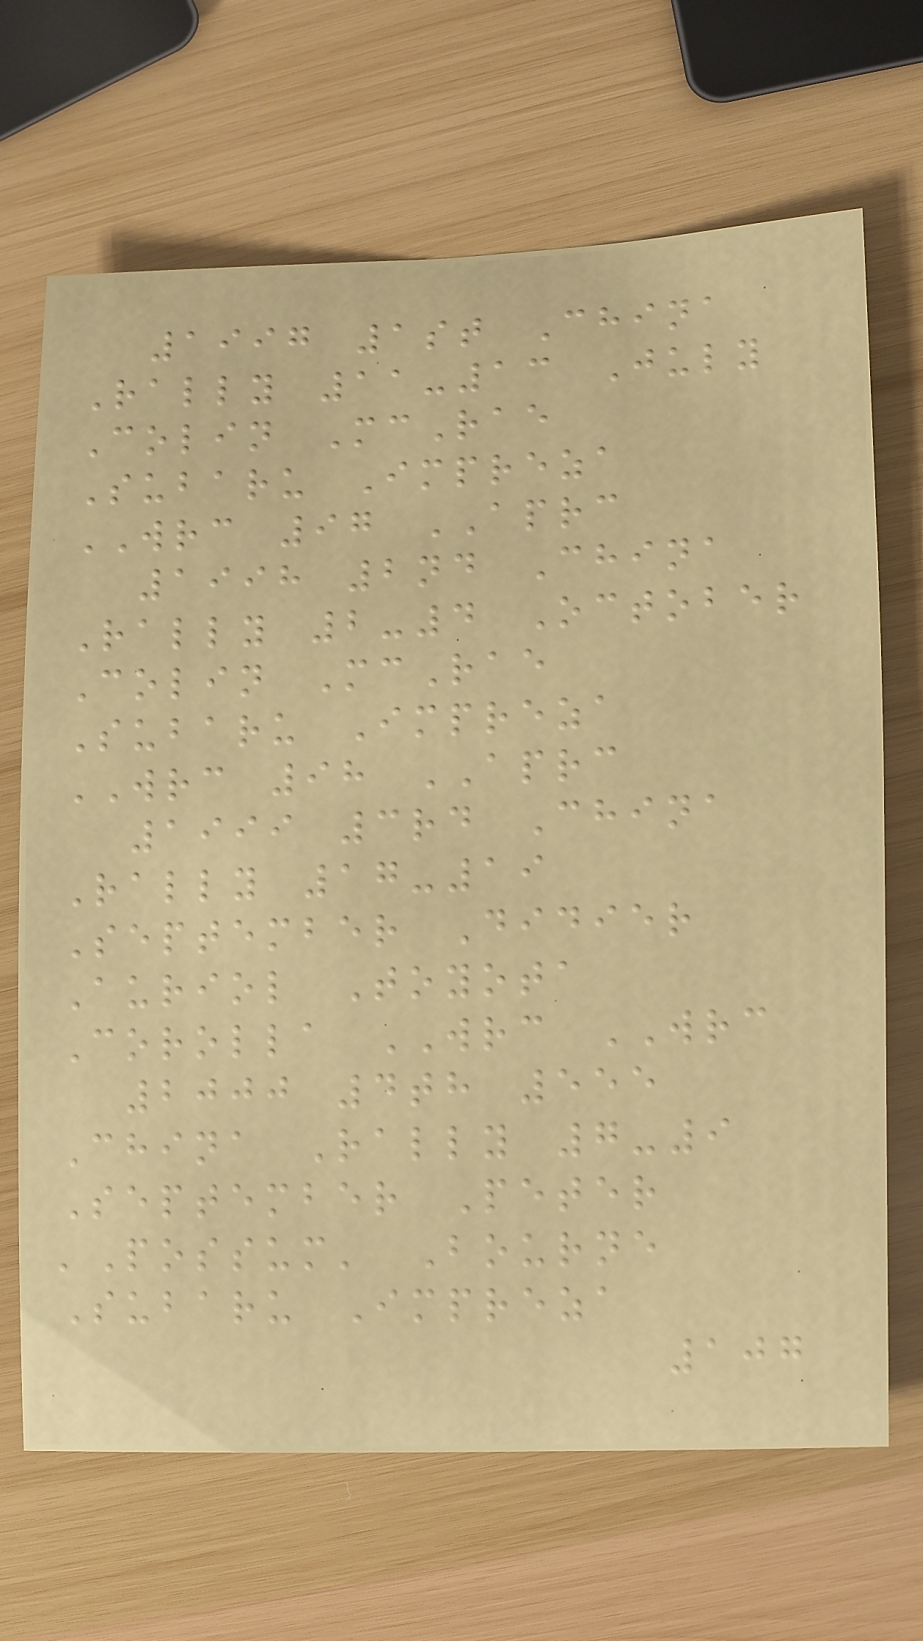1997 1st China
Rally 11-13 July
Colin McRae
Subaru Impreza
WRC 97 APRC
1998 2nd China
Rally 2-4 October
Colin McRae
Subaru Impreza
WRC 98 APRC
1999 3rd China
Rally 17-19
September Didier
Auriol Toyota
Corolla WRC WRC
2000 4th 555
China Rally 7-9
September Peter
'Possum' Bourne
Subaru Impreza
107
